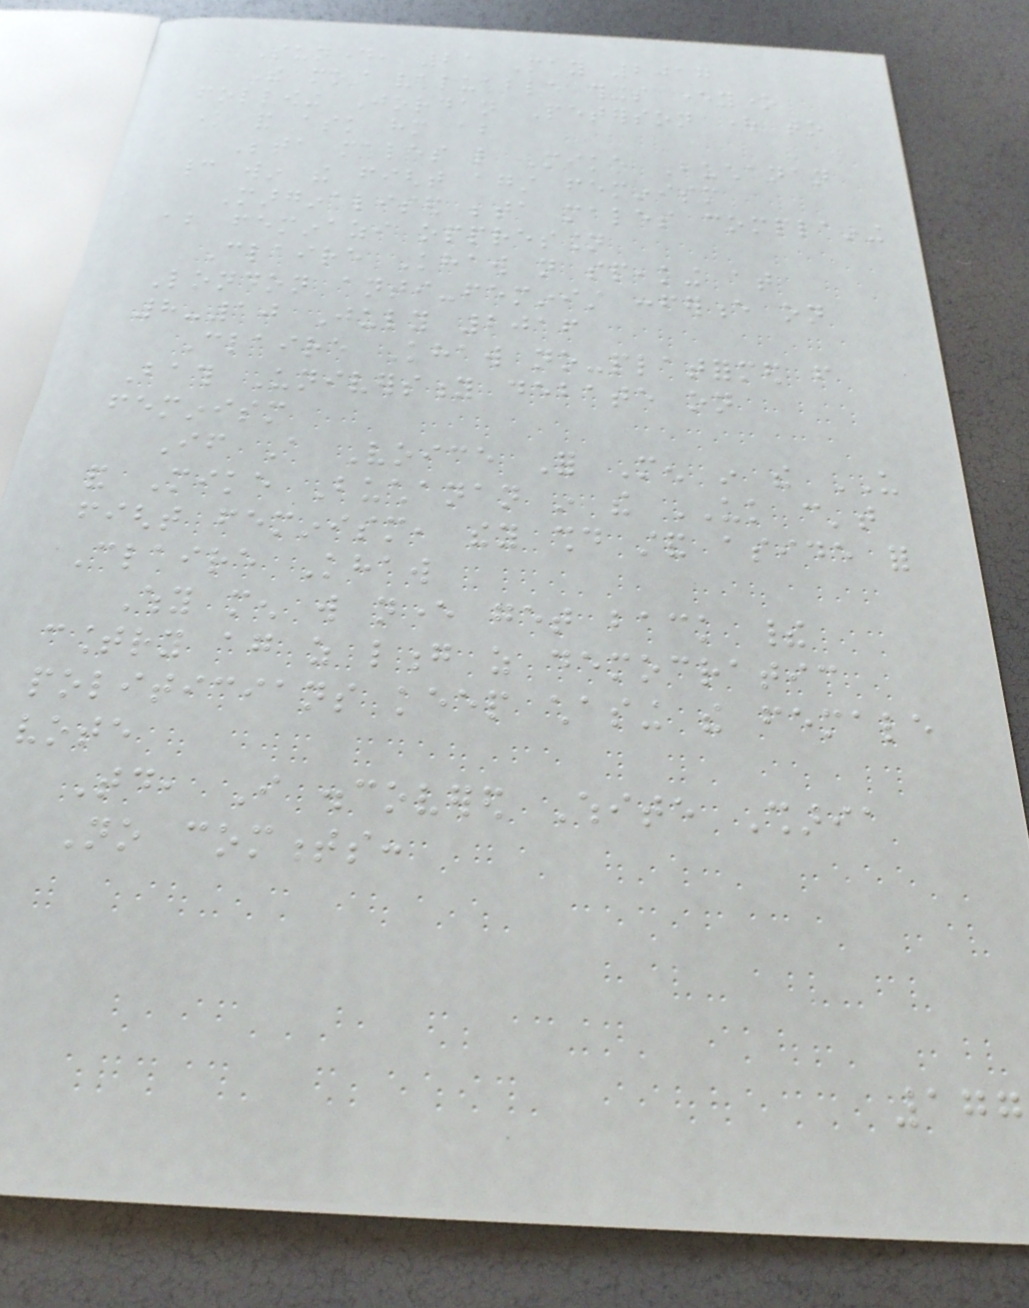Sunday, 21 May 2017
The most valuable things everyone
following Jordan Peterson ought to
know and ask him about
Beta males like Mike Buchanan
cannot win the fight against feminism
Marginalised beta males complaining
about feminazi oppression
Claire Khaw not speaking at
London anti-feminist conference on
8-10 July 2016
Claire Khaw no-platformed from
Bath University debate on
feminism
If A Voice For Men in the US
and Mike Buchanan in the UK can't
fight feminism, they should stand aside for
Claire Khaw
Why men will never get back their
country again as long as democratic
politicians keep chasing the female
vote
Today, I discovered White Sharia
No comments:
177
